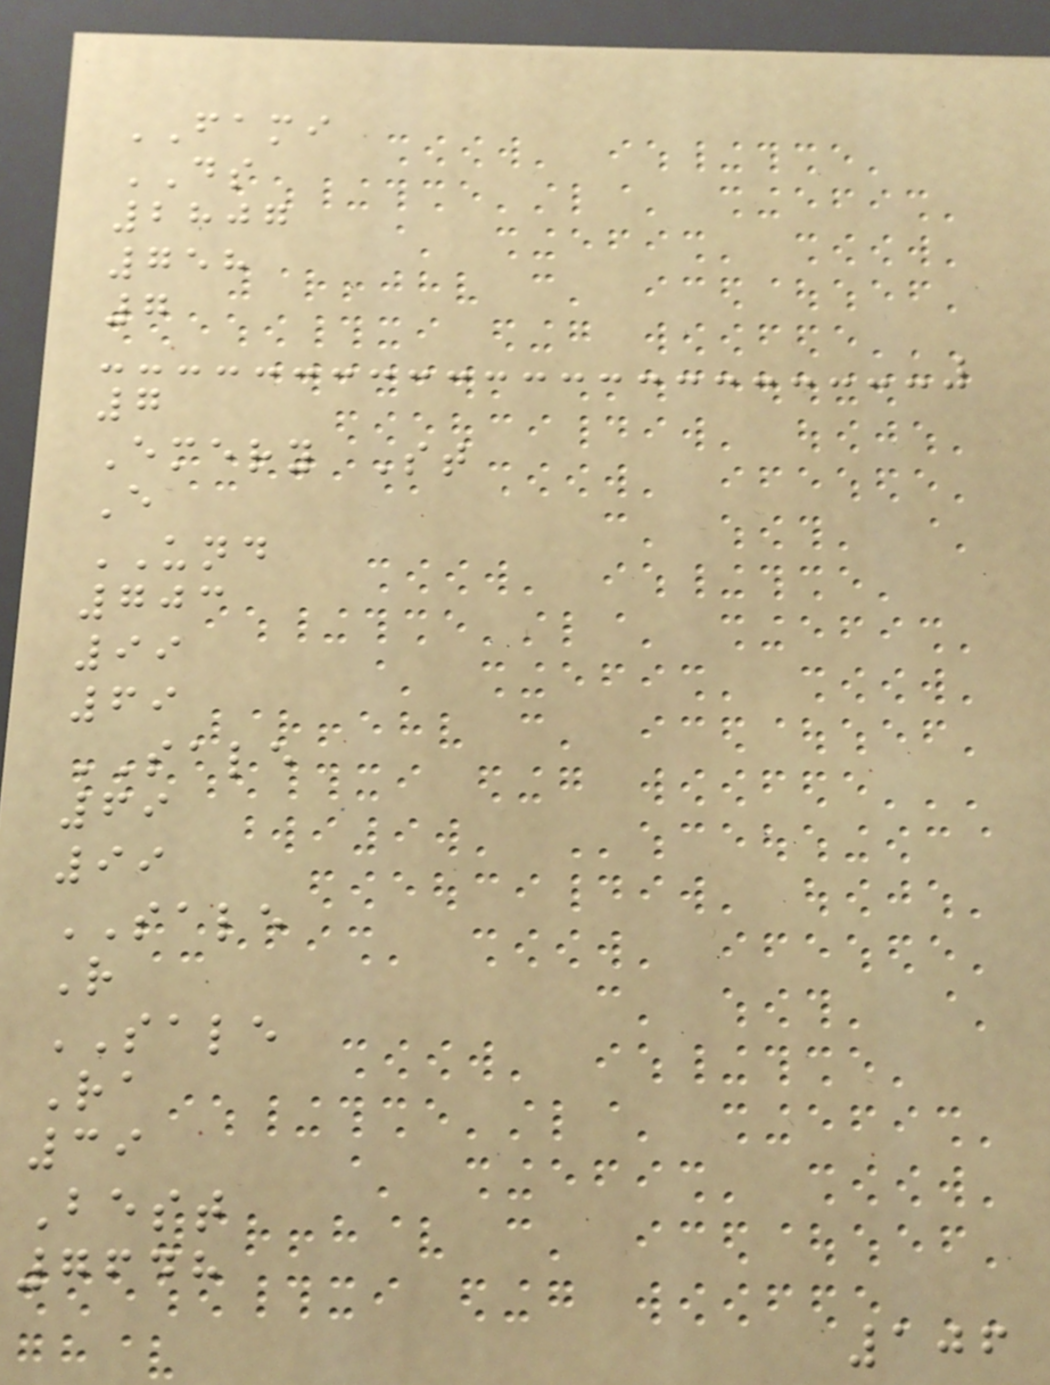FAMI
DS
2807
758
7
7
Emery St
E
UND
703
99
69
SALE
69
99
SALE
R
SALE
Ra
39
Best
7648
106
